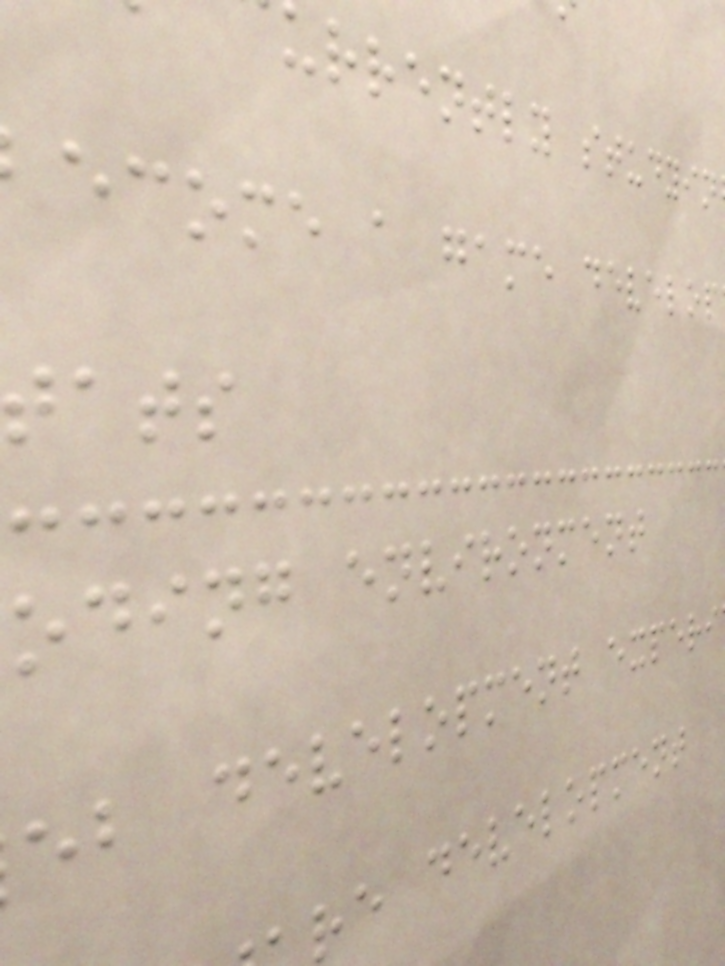urrently studyin
ecome a game develop
tats
oding environment
eb development experi
re development
